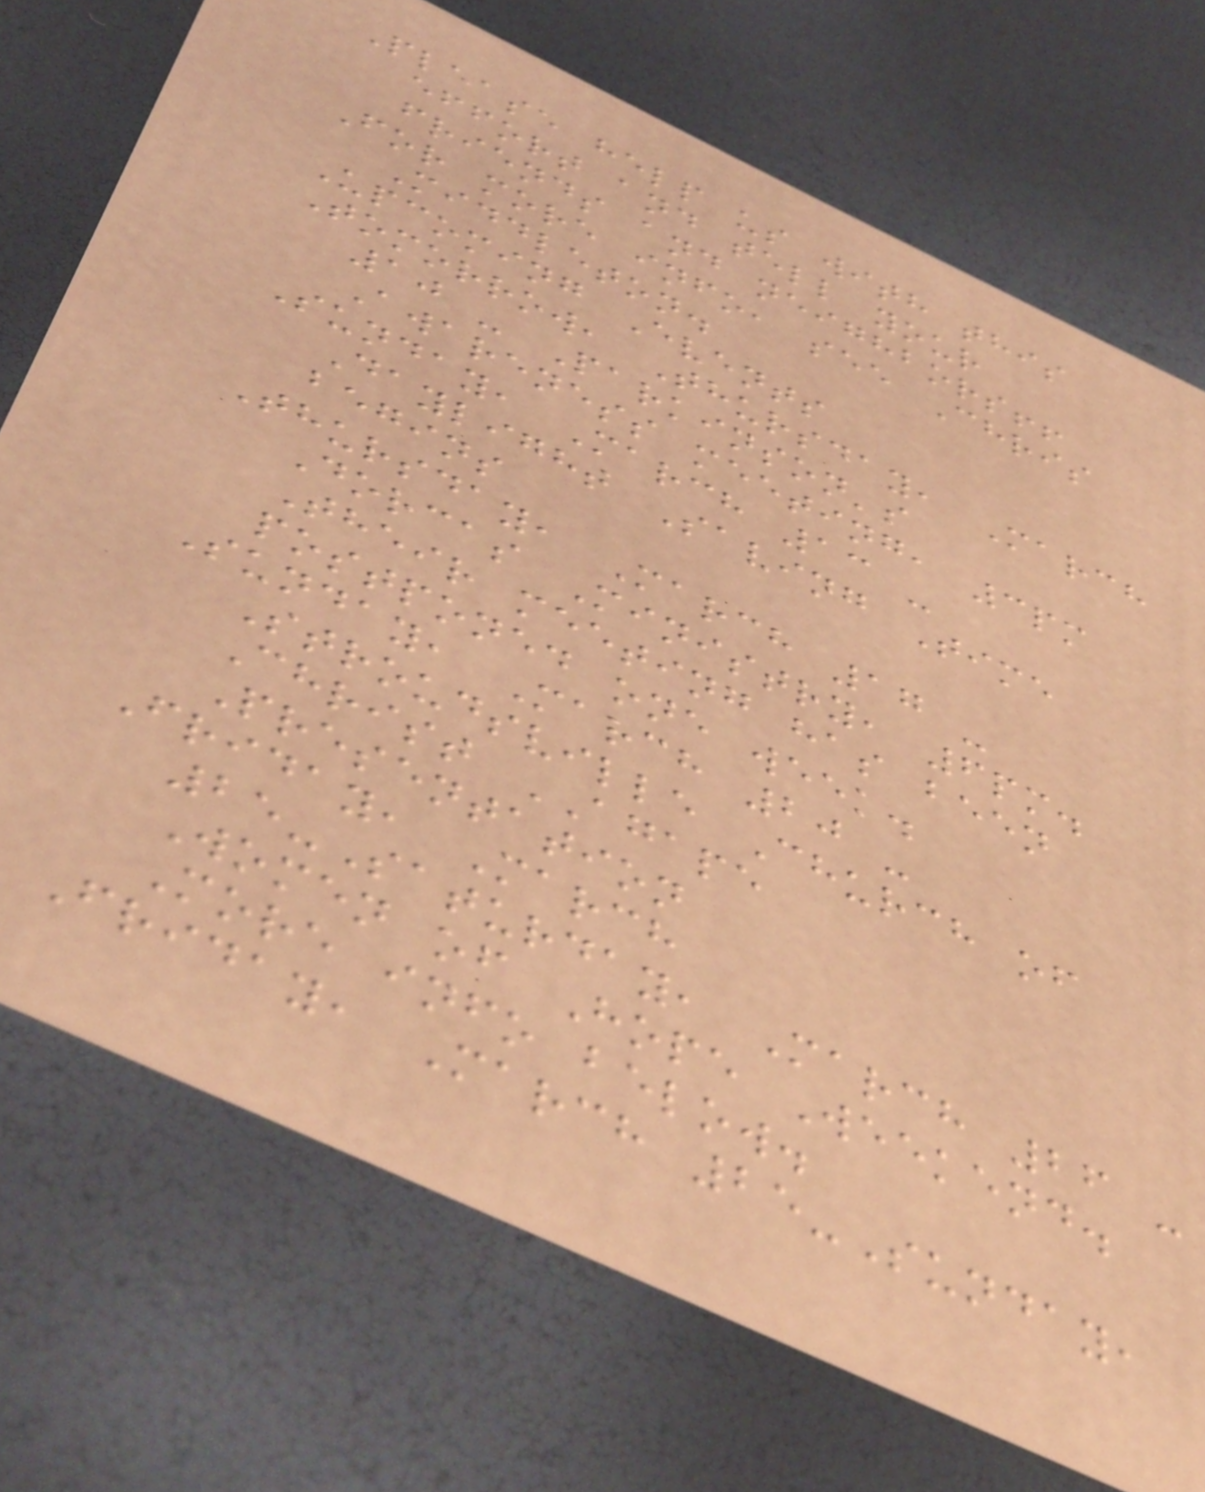Please help us with this
effort and tell your
friends and neighbors!!
For more info, see Chris
Middleton.
Upcoming Events
Tomorrow, Thursday, March
10 - Parkinson's
Awareness meeting, 3pm
Sunday, March 13 -
Daylight Saving Time
begins
Thursday, March 17 -
Dorcas Ministry, 6pm.
Their meeting has been
postponed one week.
Sunday, March 20 -
Stroudsville Church of
Christ AGAPE
Presentation
Friday, March
25-Saturday, March 26 -
Women of Hope Weekend.
More info below.
Friday, March 25-Sunday,
